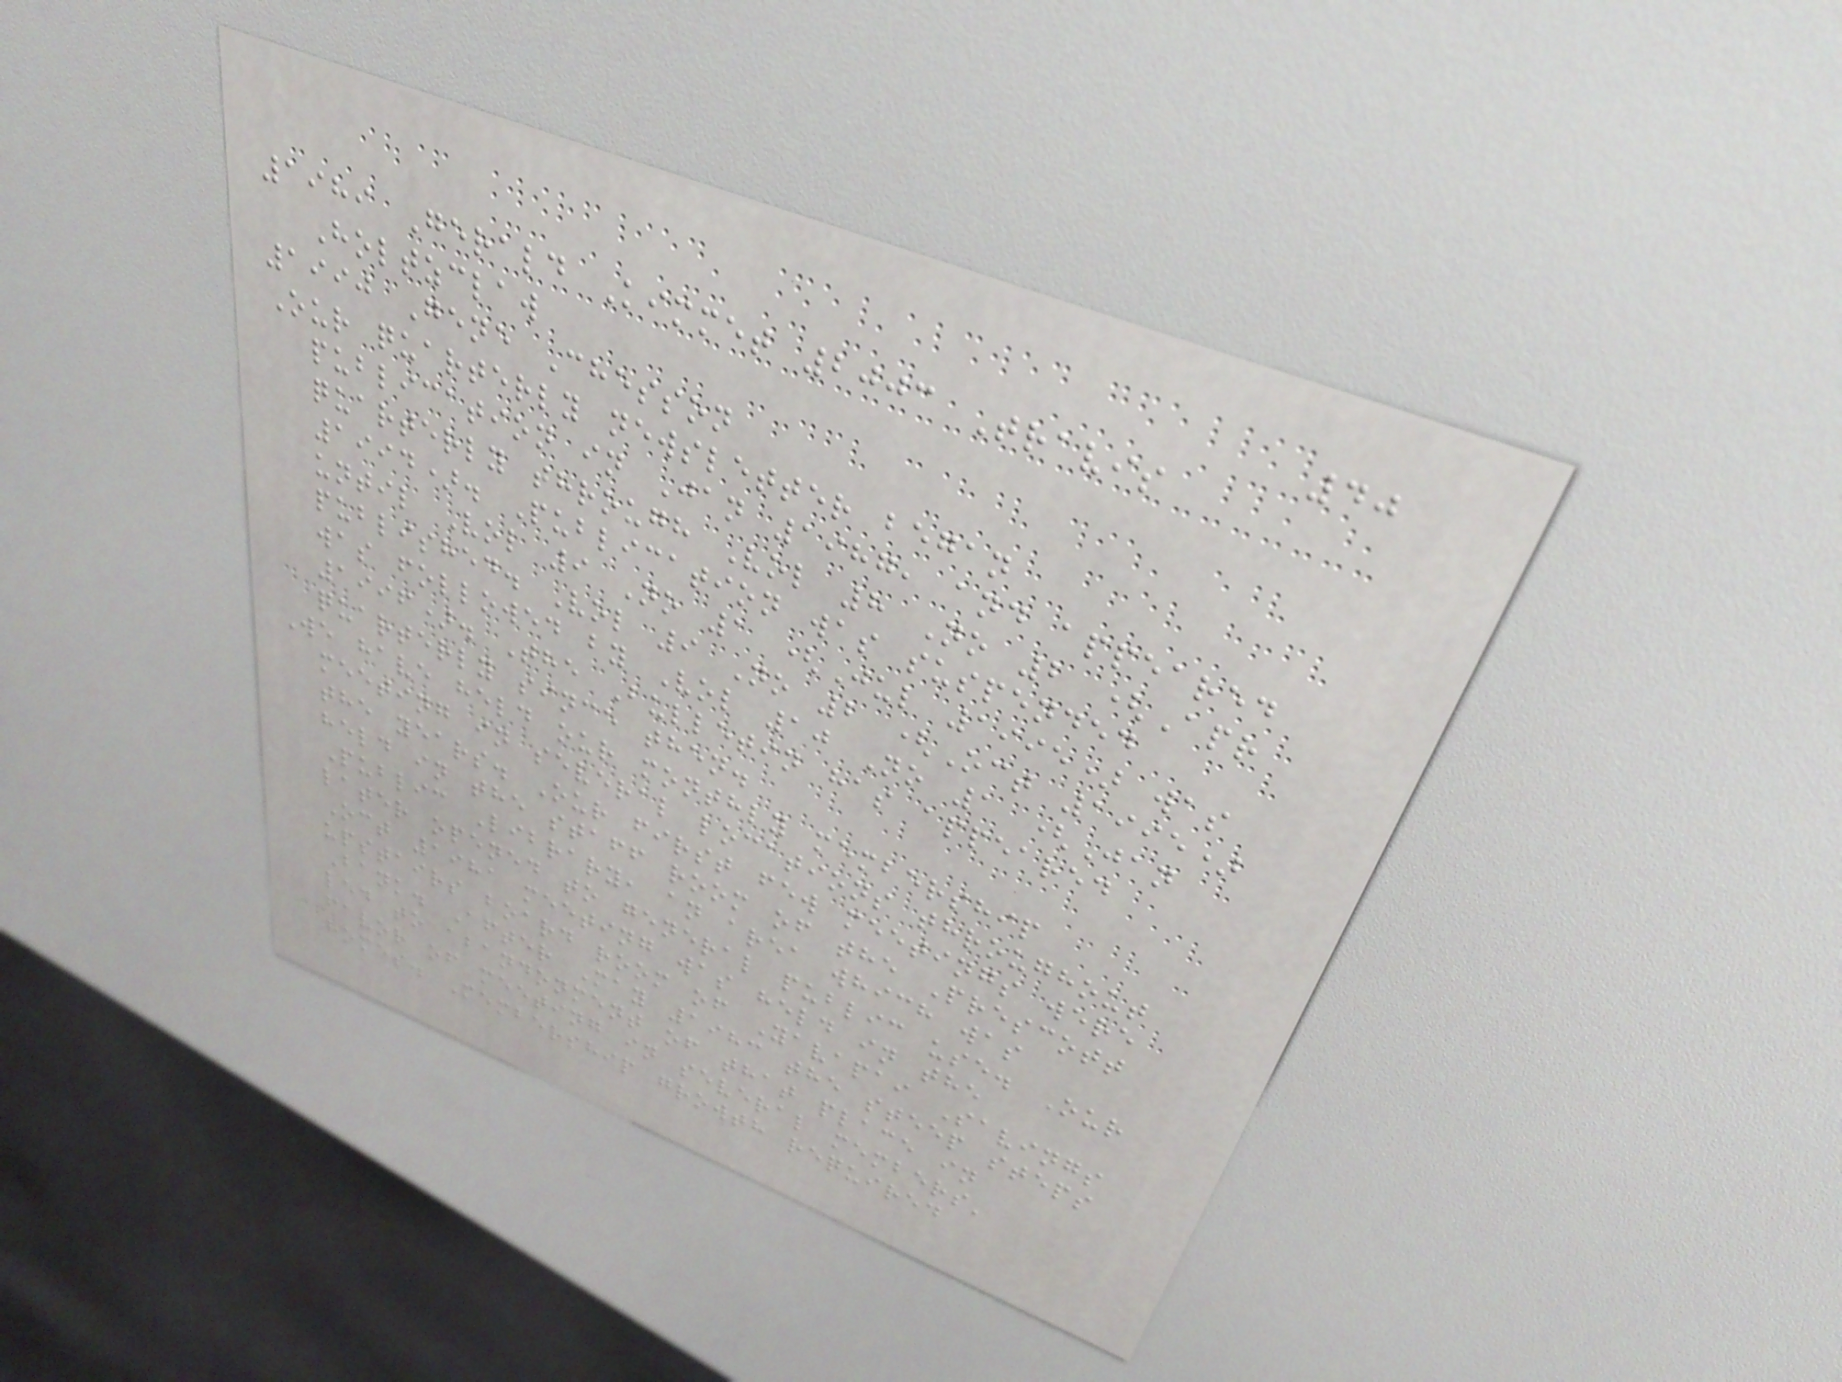40
1989 Gerald Kimmet 2003 Travis
Holtzclaw
1990 Gene Chesson
Our quarterly newsletter began
publication in Jan 1987, and appeared
quarterly through Vol 8 No 2 (Apr
1994). Publication was suspended
until Vol 9 No 1 (Jul 1995) was
published. Vol 9 No 2 (Oct 1995)
was followed by Vol 10 No 1 (Jan
1996). The Bulletin has appeared
quarterly since then.
We have held our monthly membership
meeting in several locations throughout
the years. Our first few meetings were
held in the staff room of the Prescott
Public Library, an area which was
later opened to general public use. Our
Oct 1981 meeting was held in the
upstairs board room of Yavapai Savings
Bank. After May 1983 the steep steps
led to abandonment of that place in
favor of meeting in several members'
homes. Membership growth required
